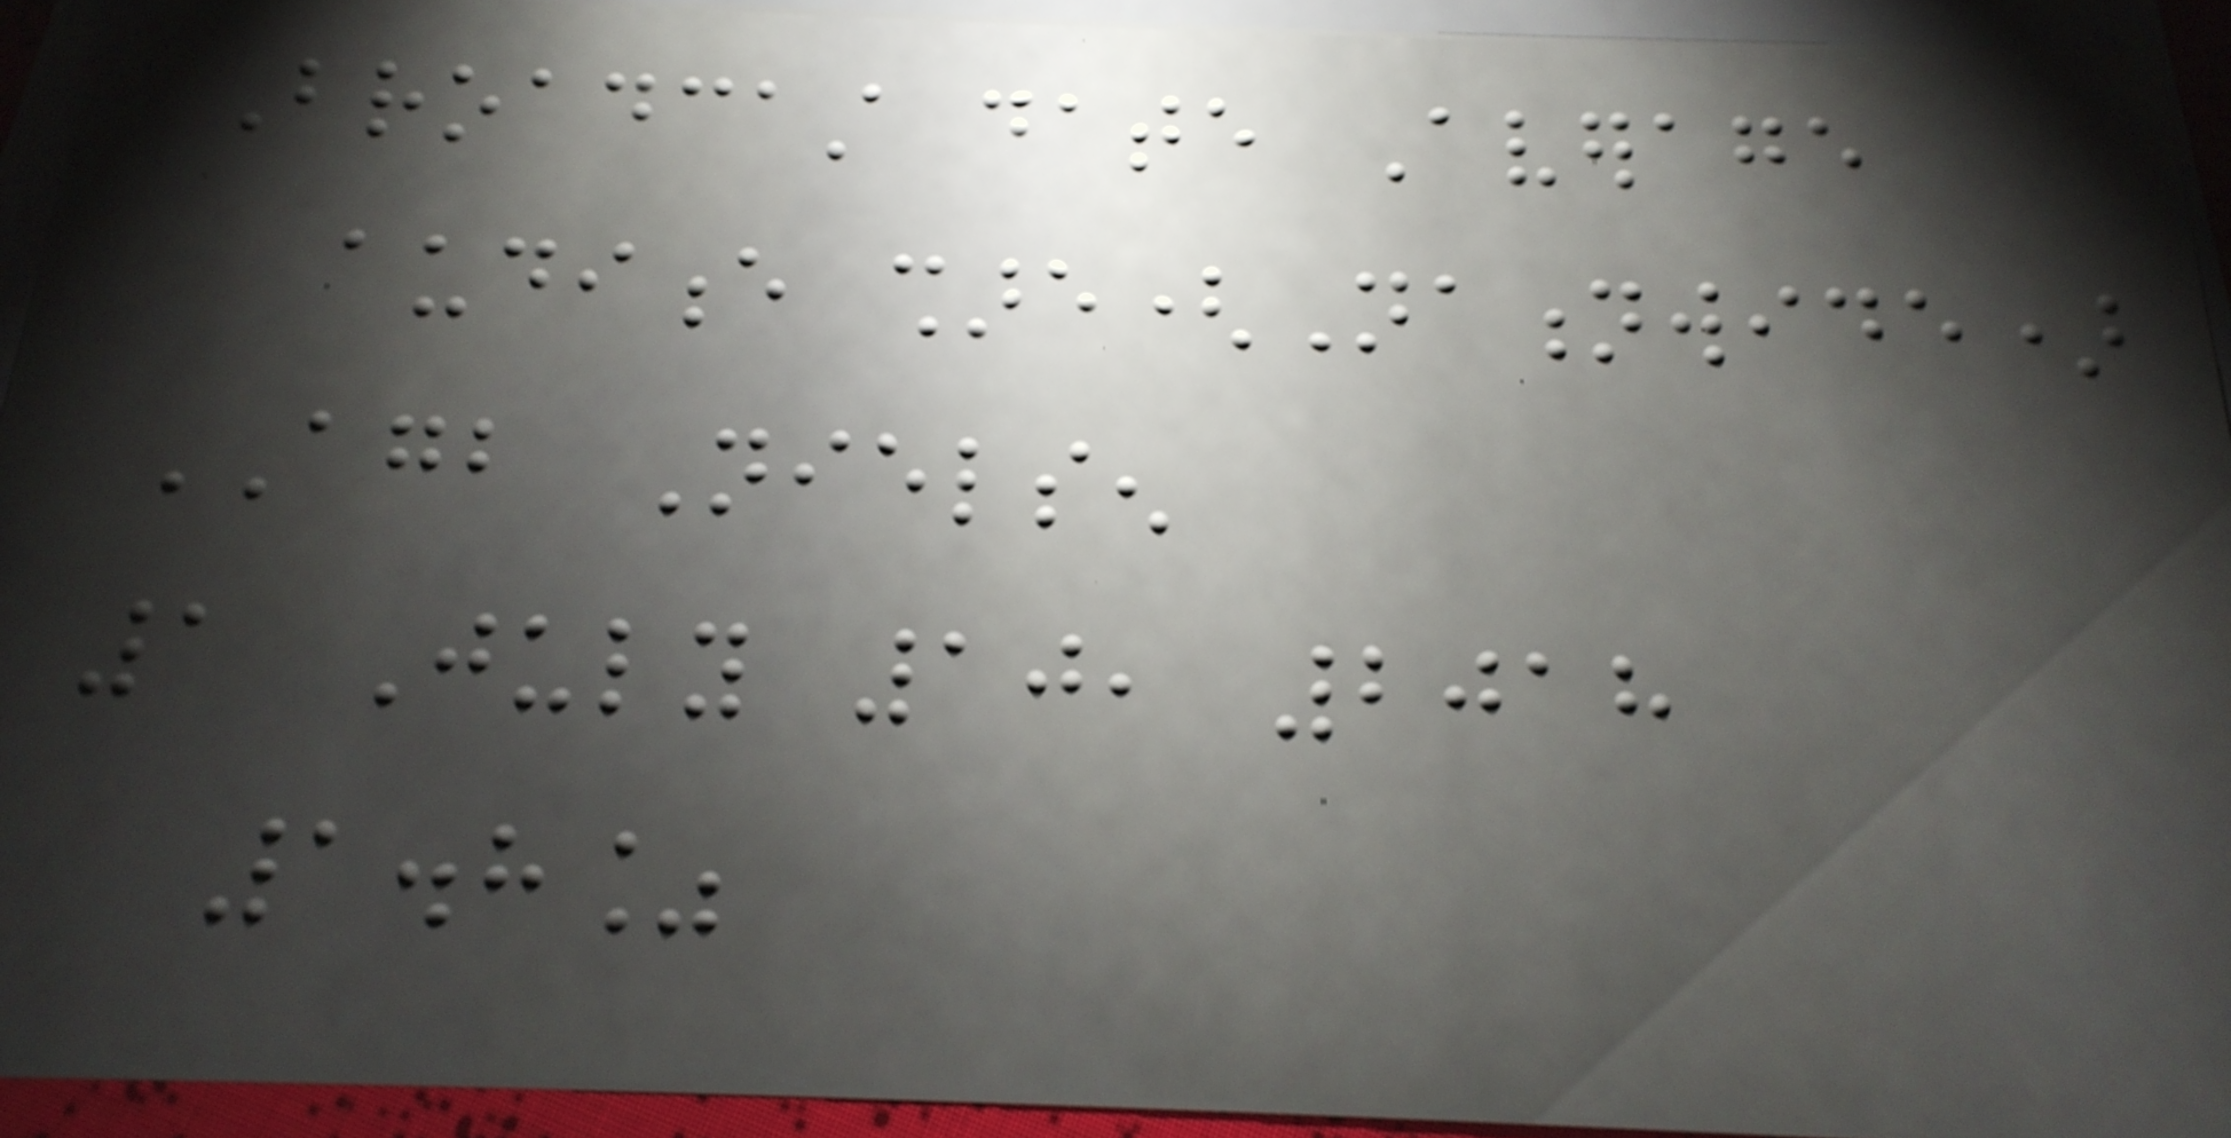Broadcast date Average
audience share(Nationwide)
AGB Nielsen
1 July 10, 2018
1.8%
